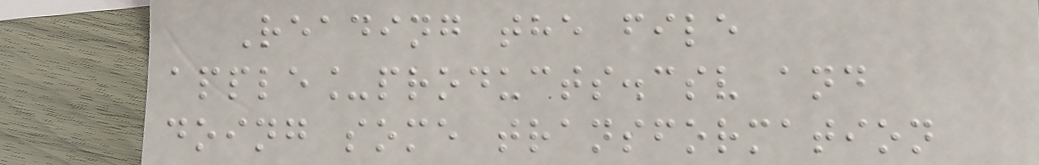Reading the file
apple_products.csv and
doing some transformation
